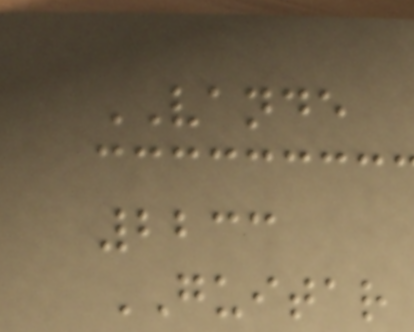VANDE
2233
GUITAR
